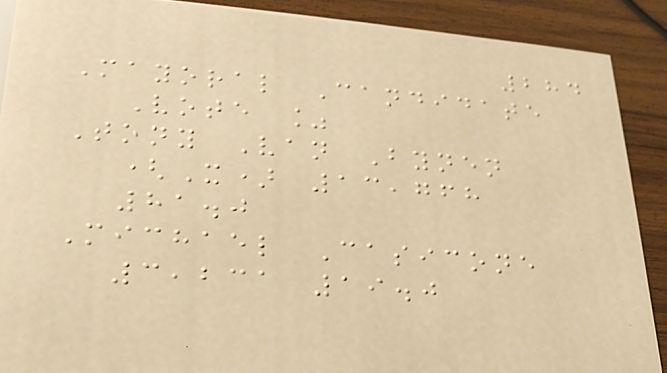284
Mayoral Candidate
Vote %
Tony Van Bynen
(X) 13,768
81.0
Michael Casicone
3,231 19.0
